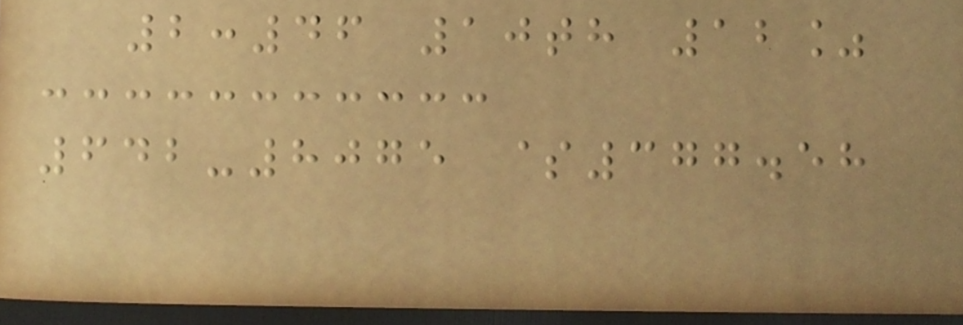2:46 10th 12%
642-8075 $377.58
